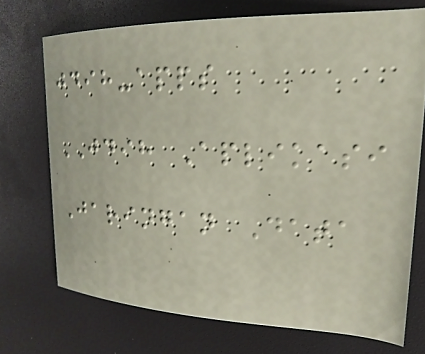jdih-apps
JDIH Aplikasi
Jaringan Data
